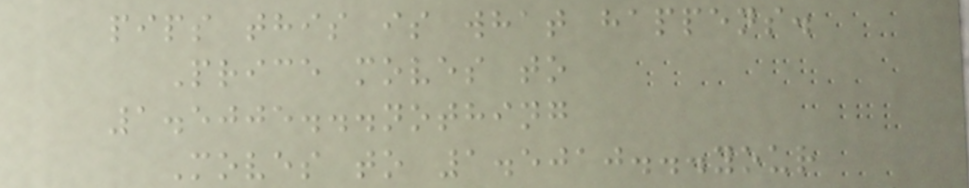pips this is what happens.
Price moves to
1.5005...nothing
Moves to 1.5010...your
